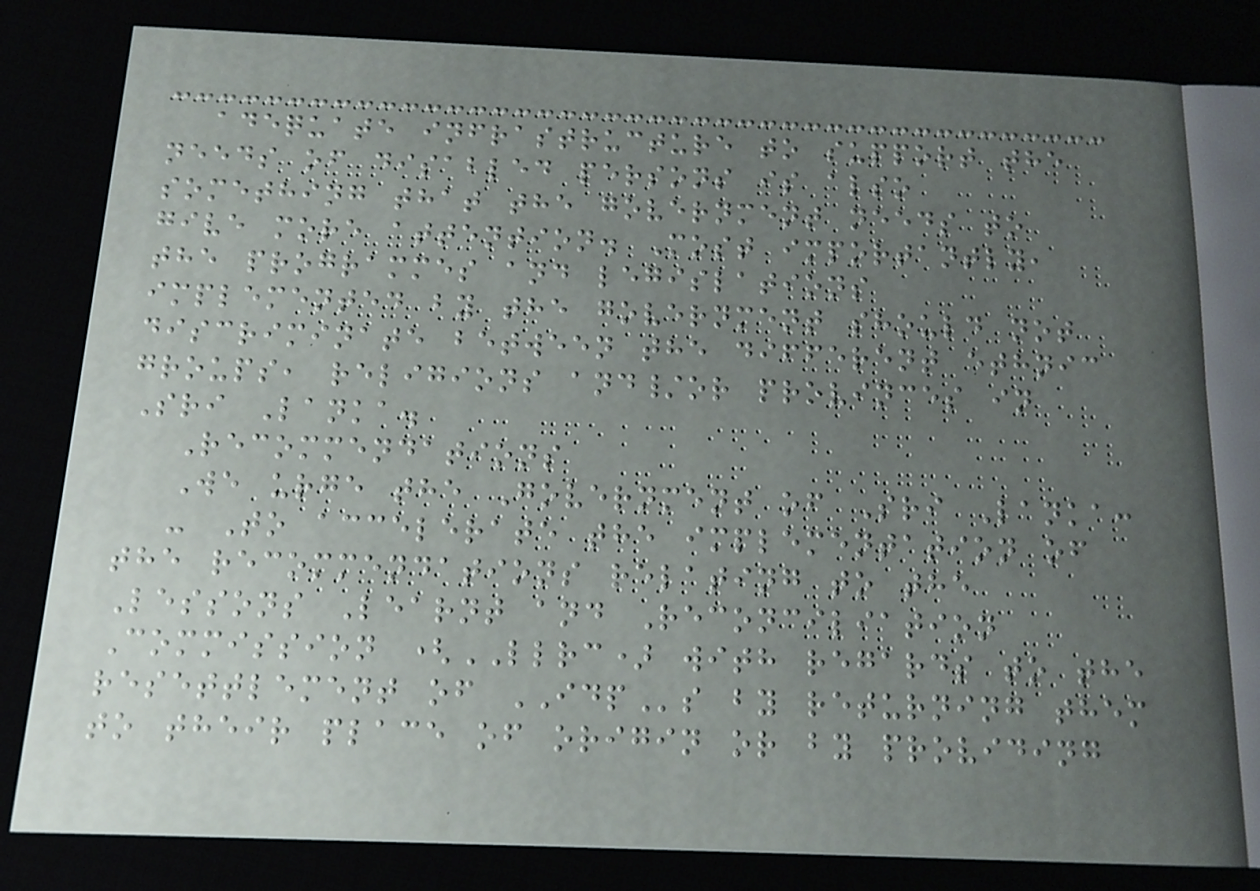adequate infrastructure to support the
needs of disabled persons is also
something that the government needs to
give more attention. Most importantly,
the programmes and legislations
implemented by the government should not
discriminate between the different ethnic
groups, religions and/or provinces in
Sri Lanka.
Recommendations
We urge the Government of Sri Lanka:
- To accelerate the implementation of
the recommendations relating to the
Lessons Learnt and Reconciliation
Commission (LLRC) with regards to the
resettlement of IDPs by returning them
to their place of origin or by providing
